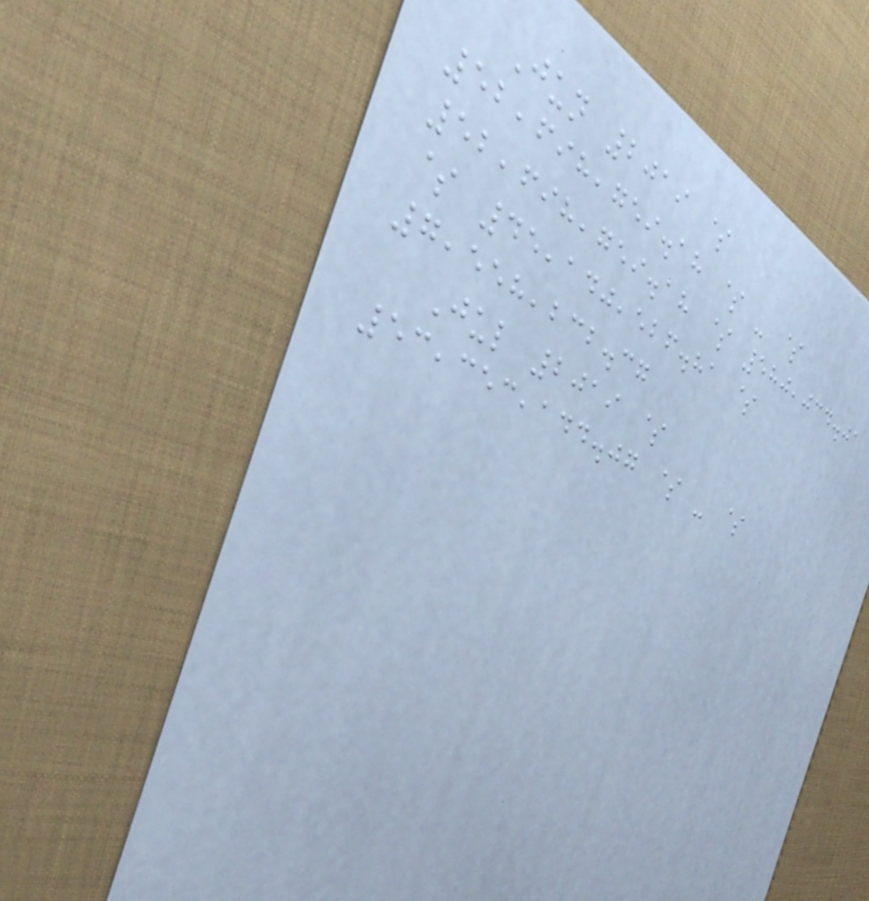Jun 2019 $
52,698,759.18 $ - $
52,698,759.18 $ 580,034.01
$ 45,140,526.81 $
7,558,232.37
Jul 2019 $
53,353,144.07 $ - $
